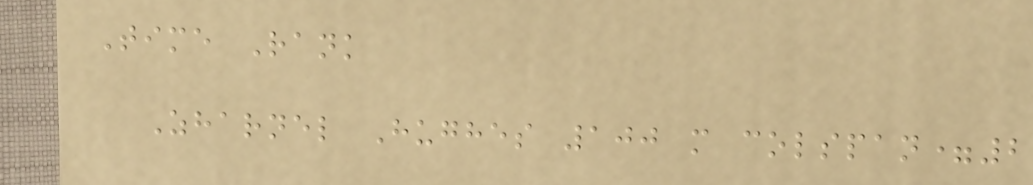Time Rank
Zharnel Hughes 100 m colspan=2
